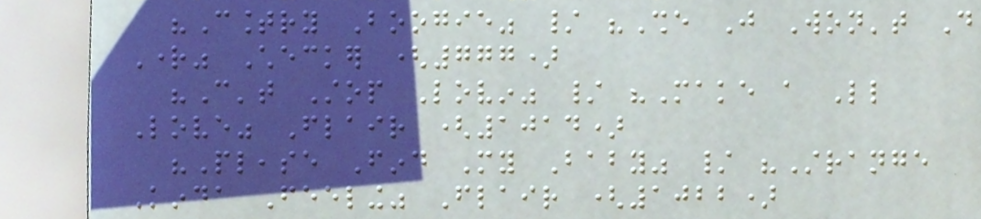"Country Boogie" / "She Just Won't Do
Right" Checker (777)
"Can't Stop Lovin" / "Make a Little
Love" Flair (1014)
"Please Find My Baby" / "Strange
Kinda Feeling" Flair (1022)
